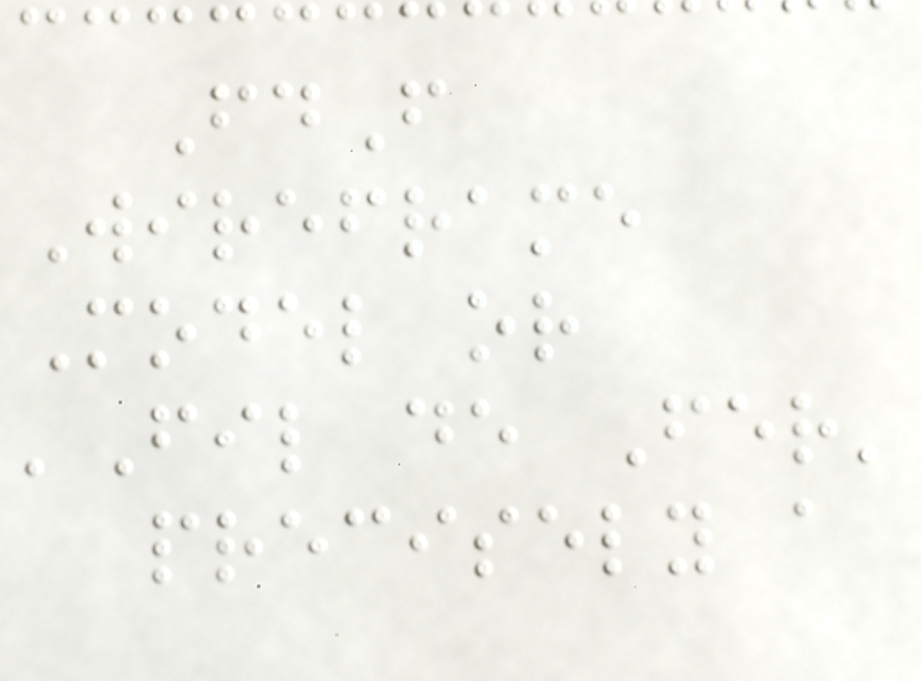FdF
Wireframe
Model or
'Fil de Fer'
precisely a
